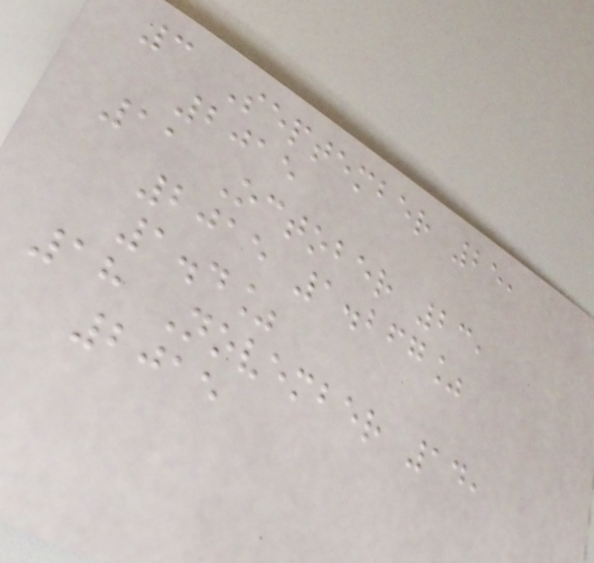3 September 25,
2015
11 October 23,
2015 1.267%
1.4%
18 November 14,
2015
